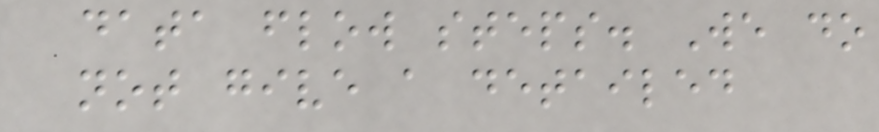data flow steps. We do
not give a detailed
